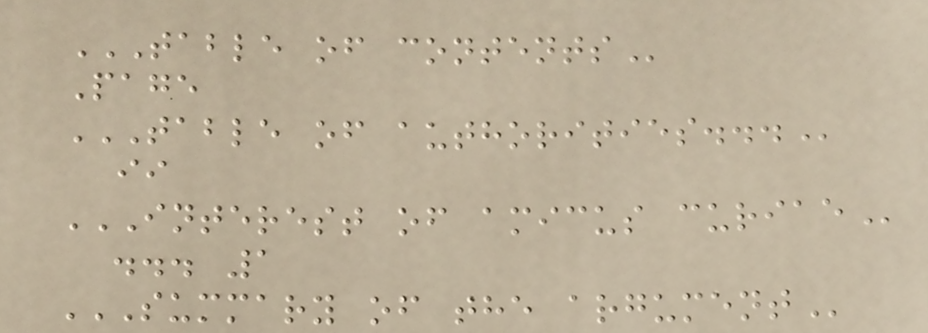TABLE OF CONTENTS
Page
TABLE OF AUTHORITIES...
ii
INTEREST OF AMICUS CURIAE
... 1
SUMMARY OF THE ARGUMENT
